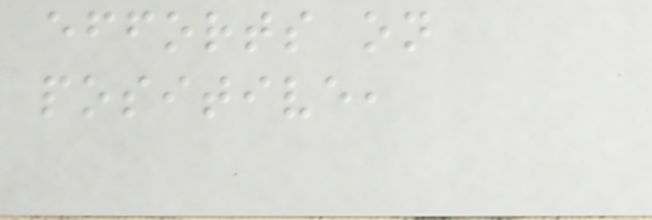efforts on
positive,
